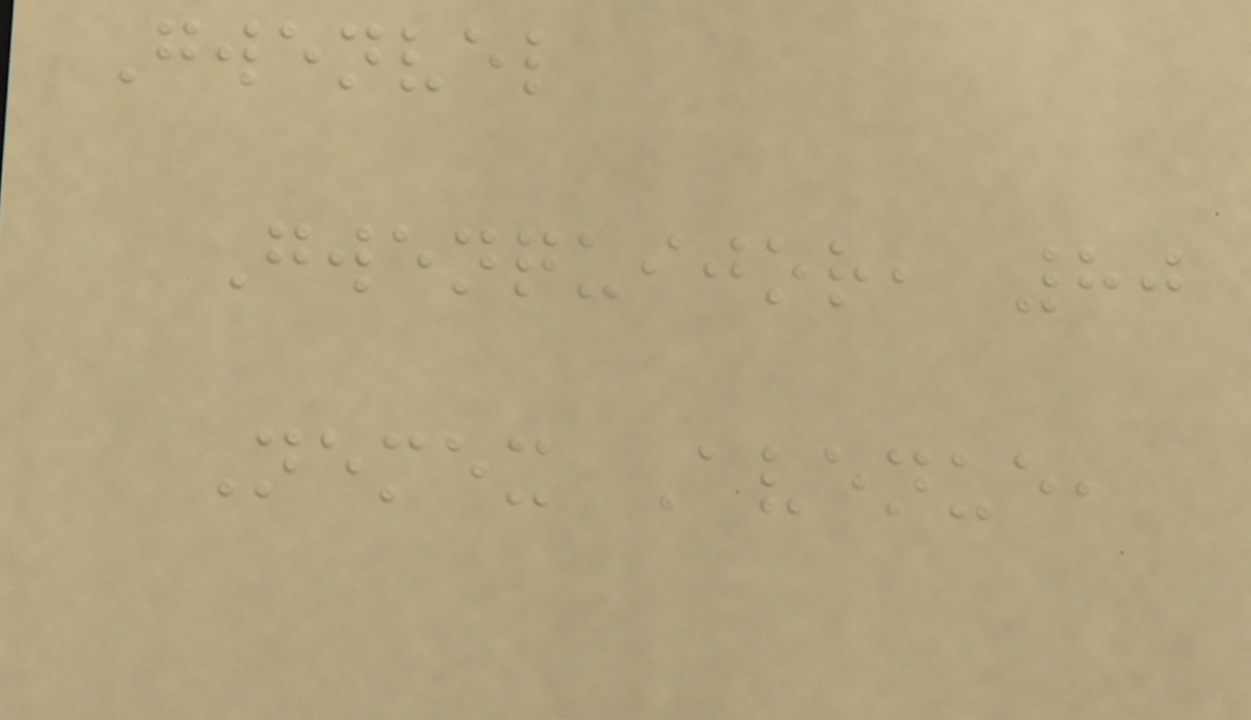Gwenvel
Gwenquijor, 80
Nemex Avenue,
